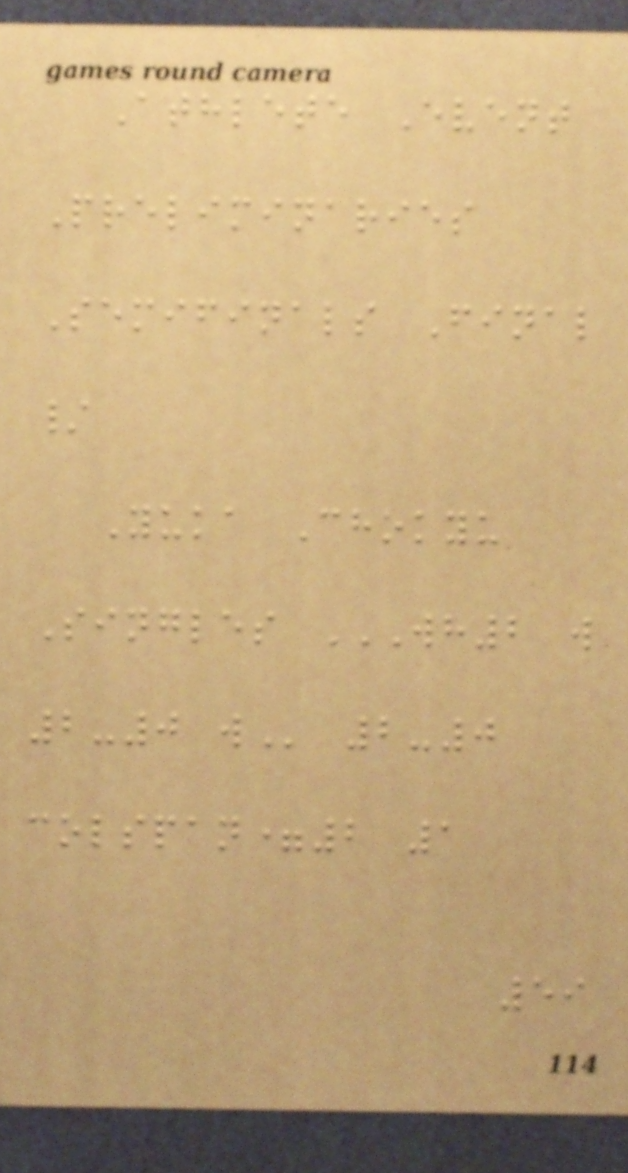Athlete Event
Preliminaries
Semifinals Final
/
Yuka Chokyu
Singles WH2 W
2-0 W 2-0
colspan=2 1
59
